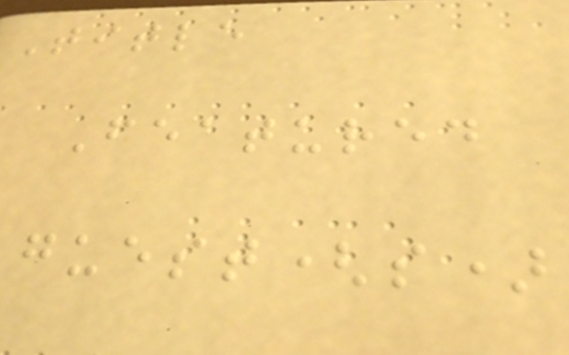Title
Featured
guest(s)
